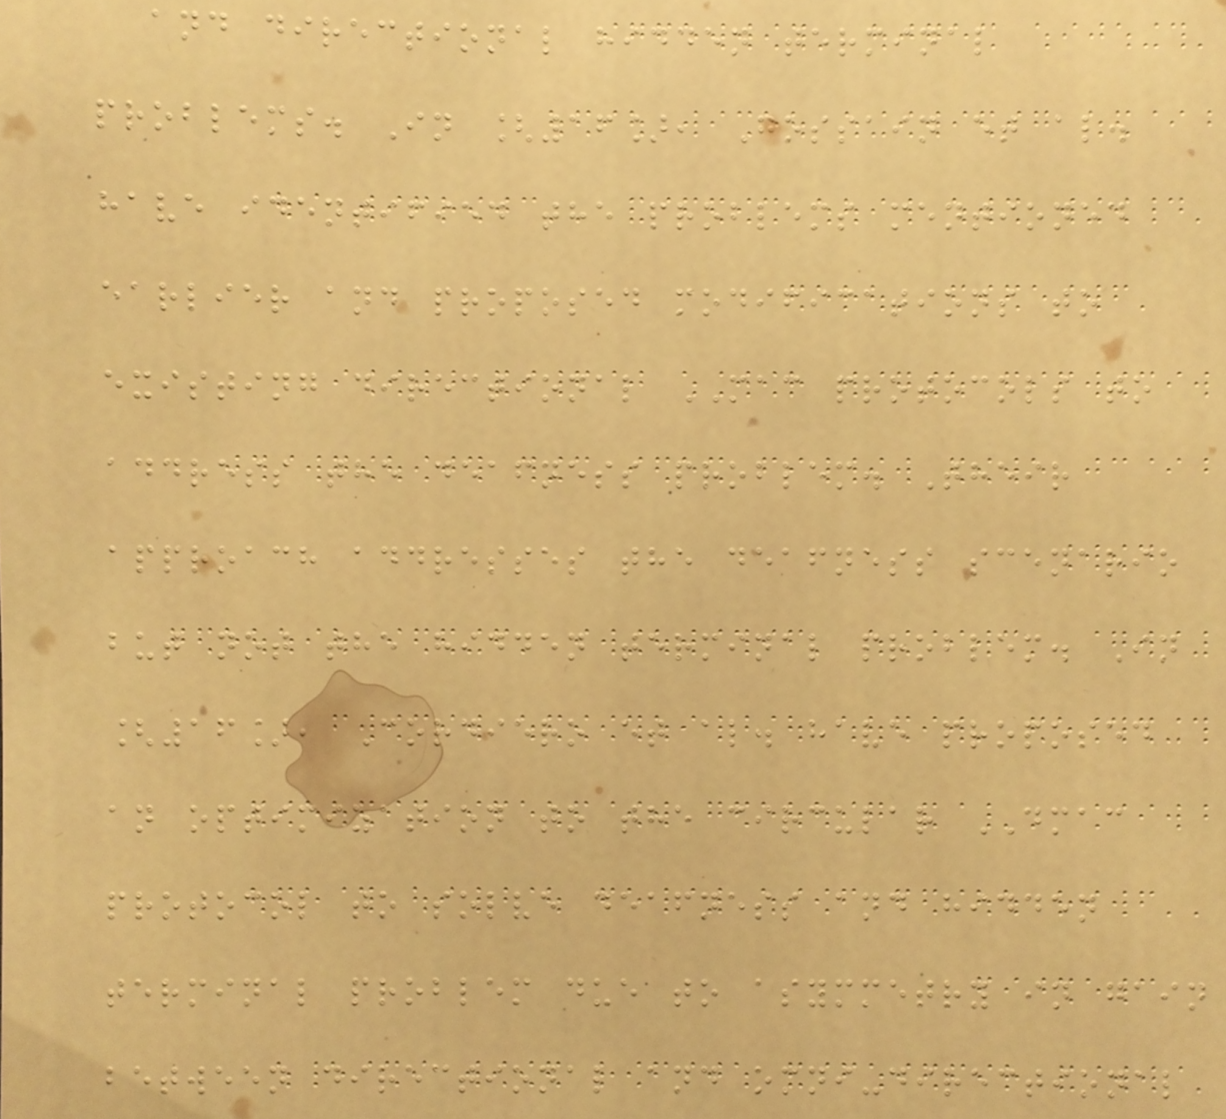and directional hidden terminal
problems. In [16], Gossain et al.
have identified the problems mentioned
earlier and proposed modifications to
existing directional MAC protocols to
address the deafness problem. Their
approach addresses the deafness scenario
but not the hidden terminal problem. In
[16], Cordiero et al. have proposed
an optimization to the circular DMAC
protocol to solve deafness and hidden
terminal problem due to asymmetry in gain
between directional and omni-directional
